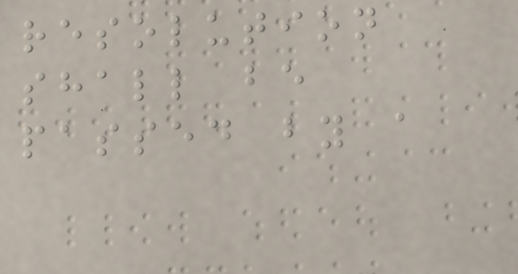resolution
shall be
passed by a
